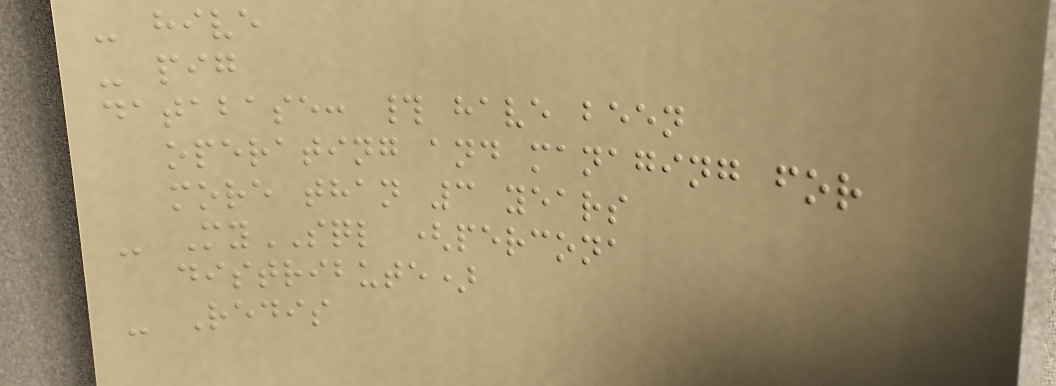- hive
- pig
database: # have been
operating and managing for
more than 3 years
- MySQL (percona
distribute)
- Redis
